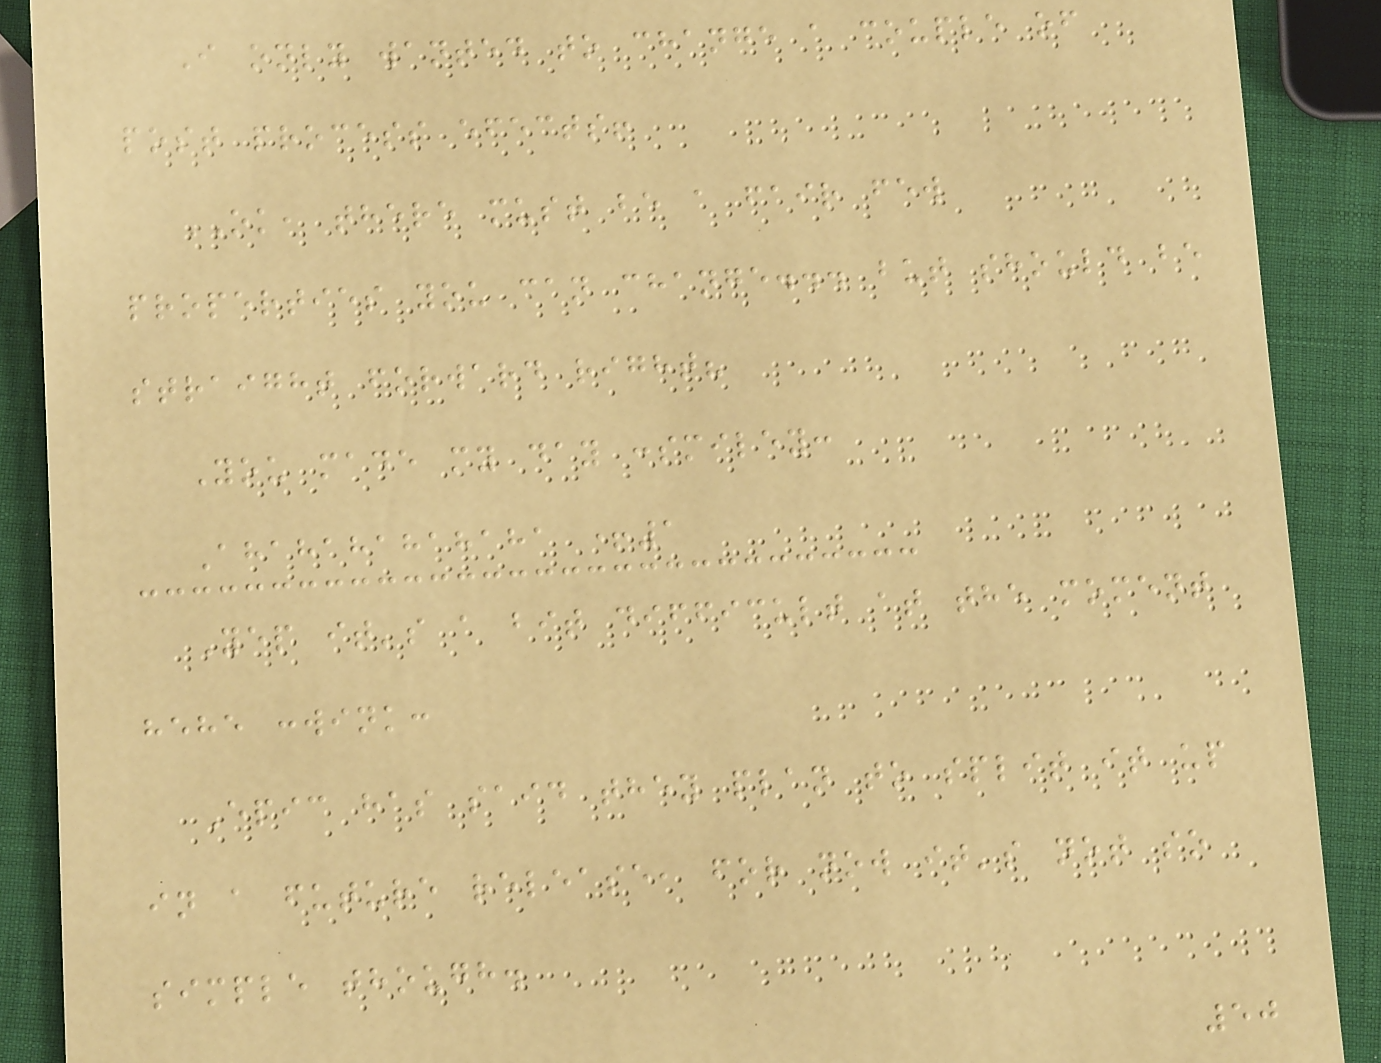I only wanted to change a couple of
post process efects!
OK, there must be a fair few
properties you can change... but should be
straight forward right?
You made my day :smiley:
Ahahahahahaha +1
Yep it's a bit difficult at the moment
hehe :wink:
Epic has said they plan to split it up
in a future release, for now it's not so
simple though.
50
